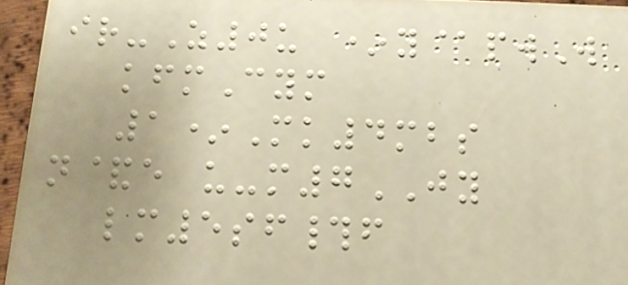ir-Z0u *y@pwW
kfmCym
1*Mk4mbs
n&e u-m7JY
lm5sf#f
